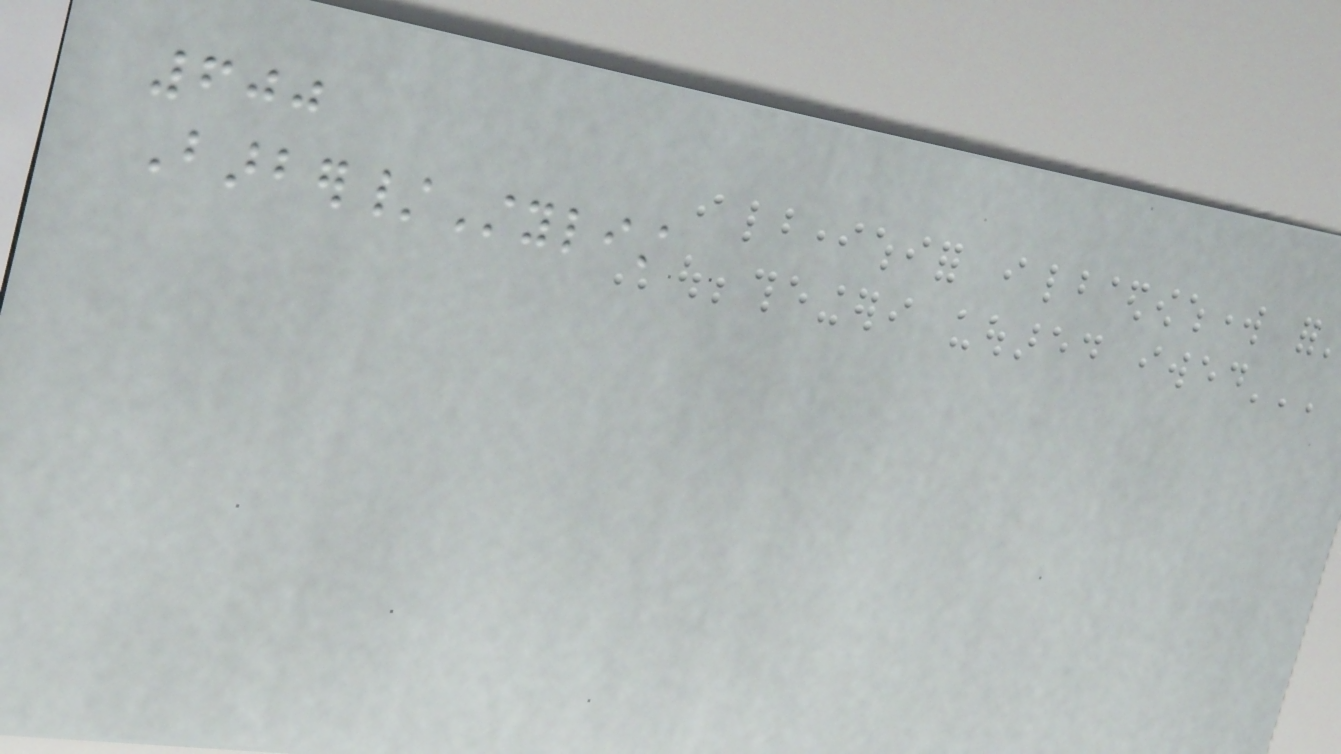600
Barber/Stylist
